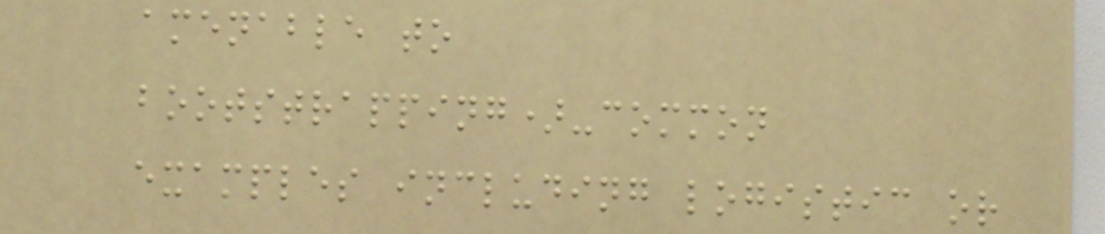amenable to
bootstrapping)-common
examples including logistic or
